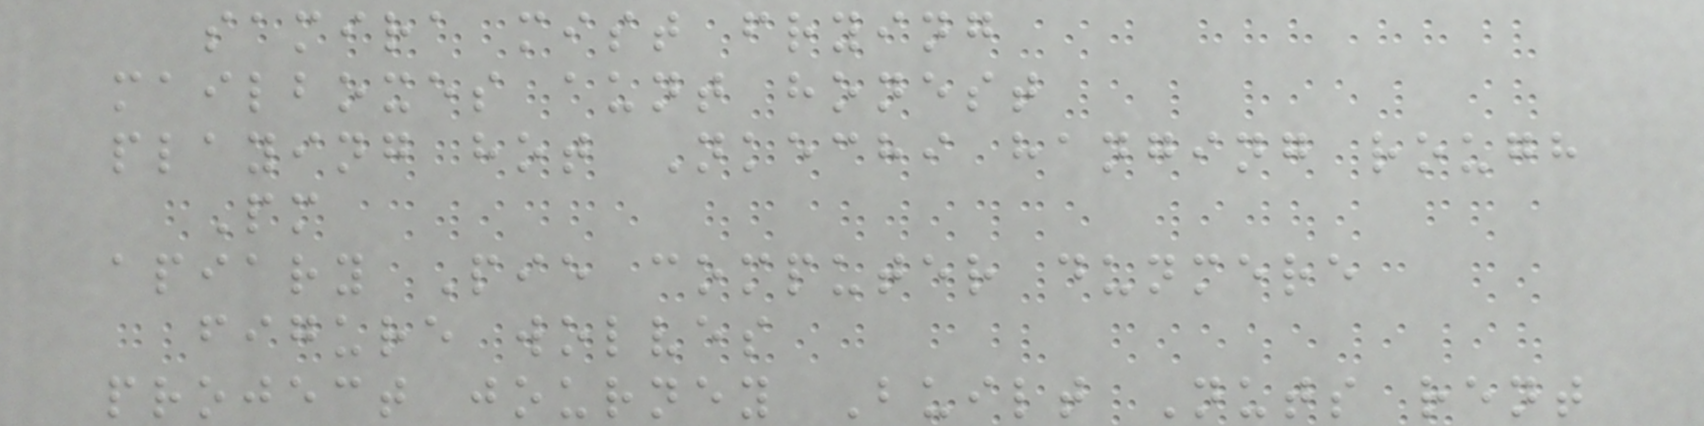samira mist frying
mailboxes aunt honest
playing hot Nkechi hanging rough
Pm
apiary Pie computer dunmere
figure wolves
project journey Built Nuts rent
